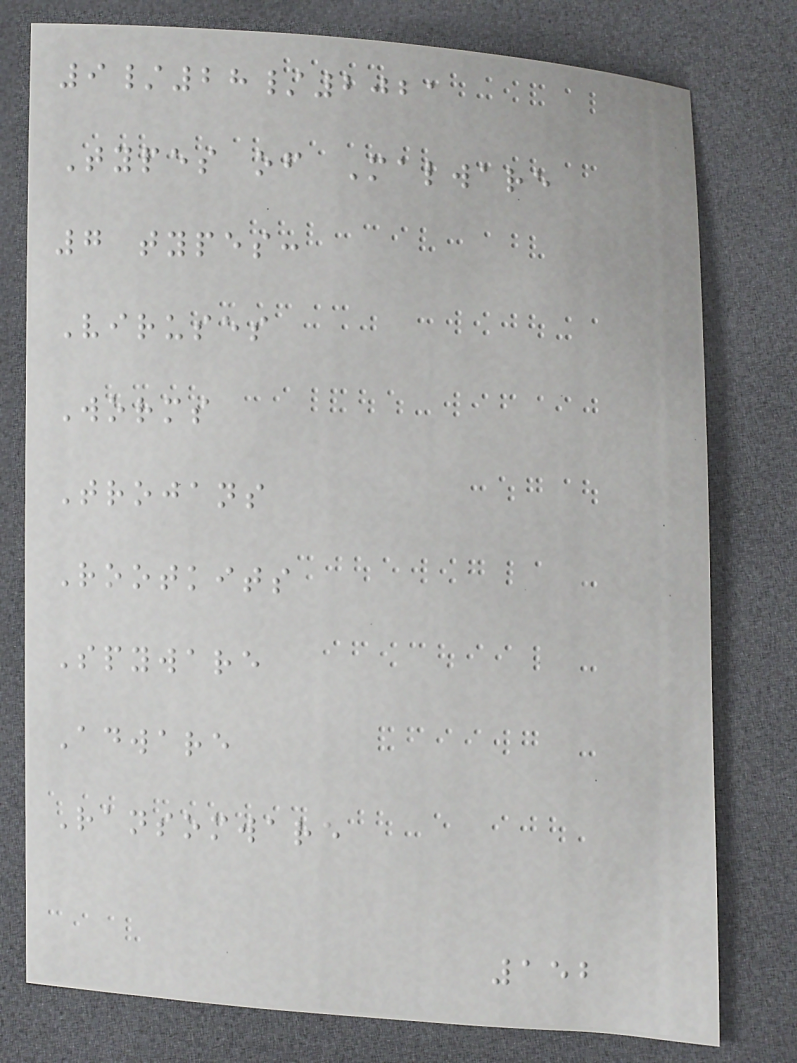9/28/2021
Types of Malware
7 types:
Viruses
Worms
Trojans
Rootkits
Spyware
Adware
Ransomware
152
